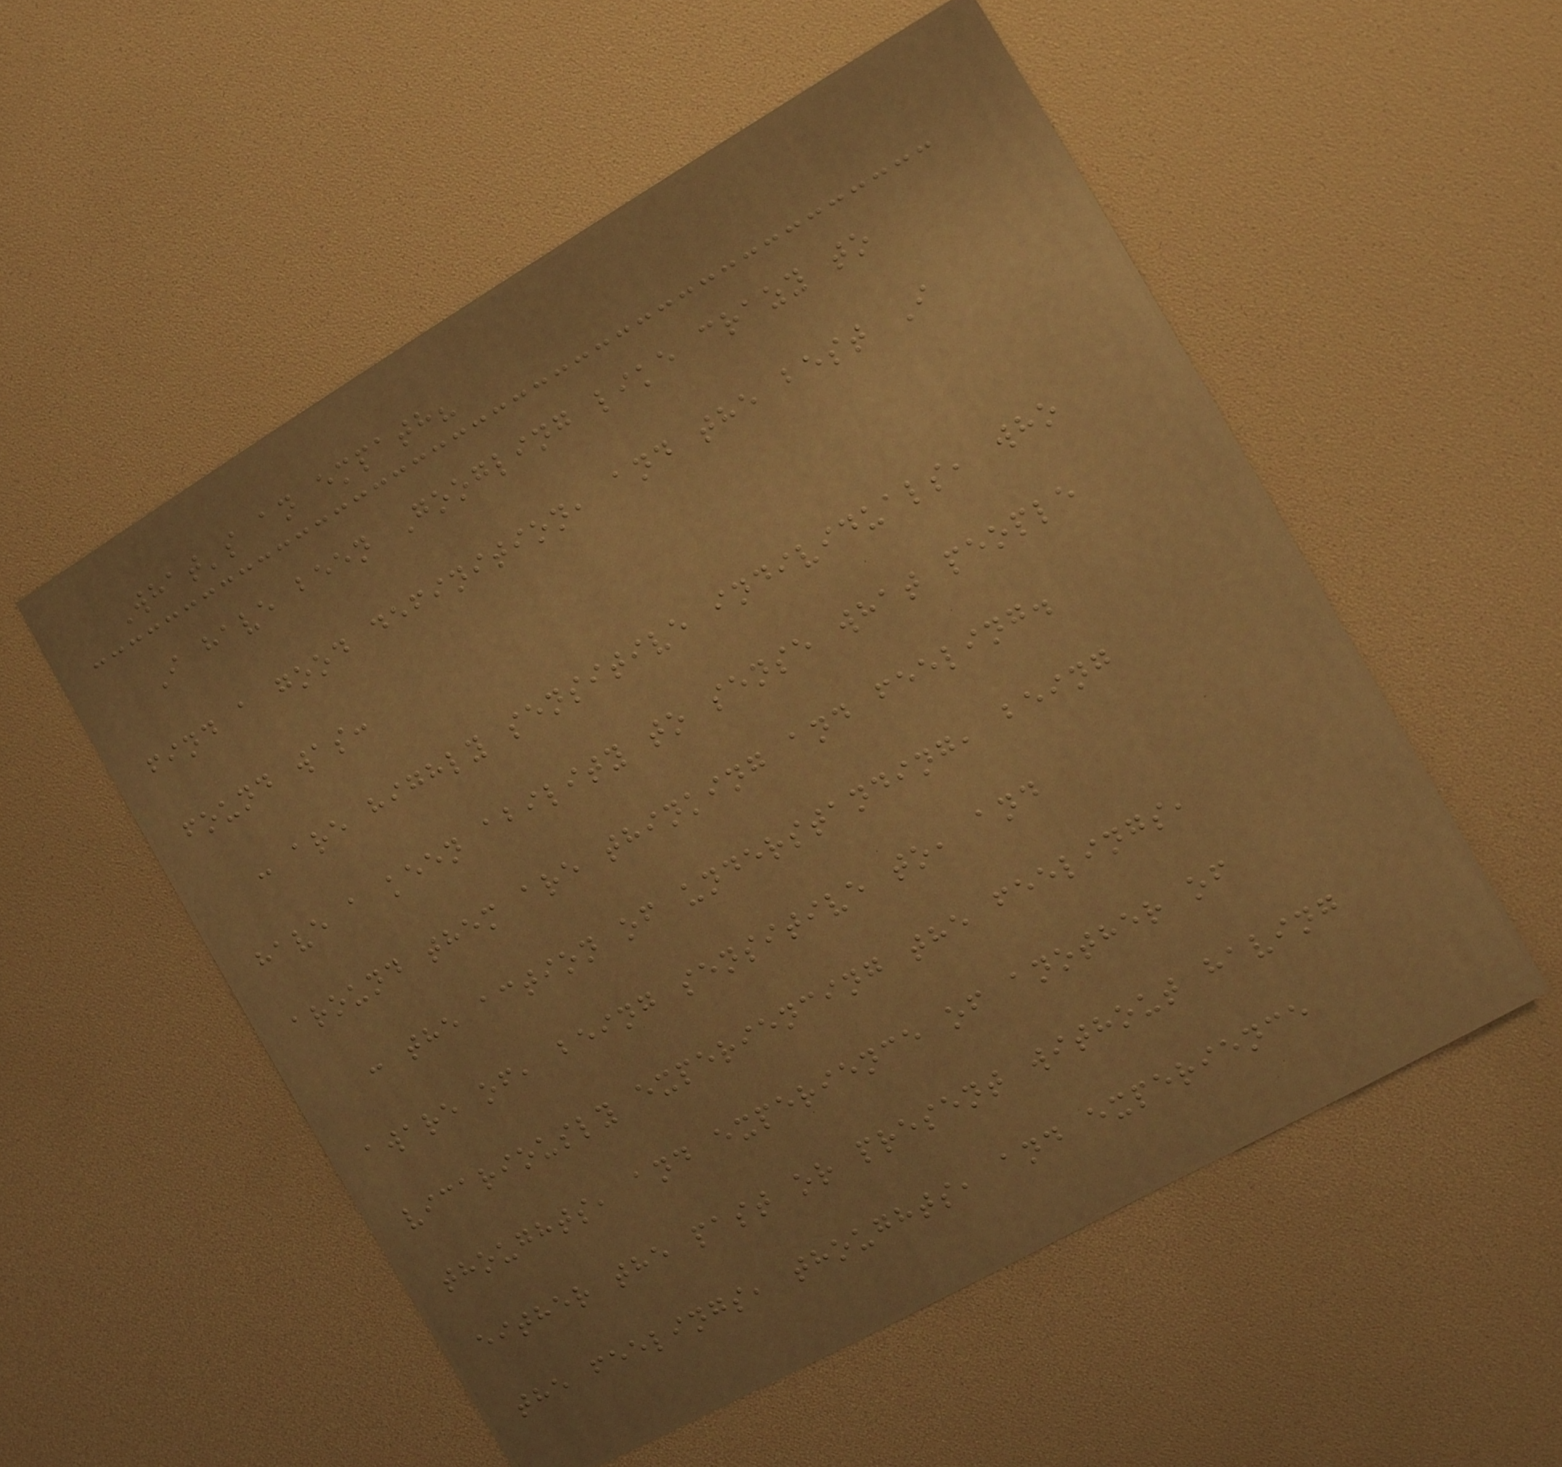What's an empath?
I have been Googling like crazy to
find a good definition, and the best I
found was:
: are highly sensitive individuals, who
have a keen ability to sense what people
around them are thinking and feeling.
: the action of understanding, being
aware of, being sensitive to, and
vicariously experiencing the feelings,
thoughts, and experience of another of
either the past or present without having
the feelings, thoughts, and experience
